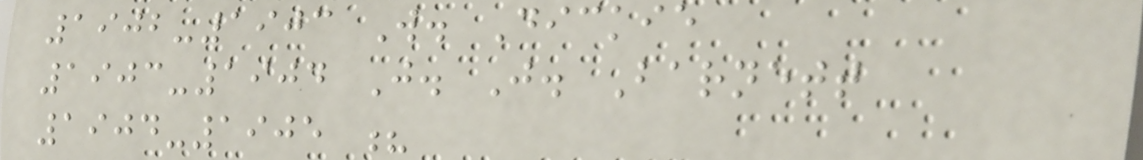1902-1903 W. Dickie
1903-1904 J. J. Barnett
1904-1905 ?
